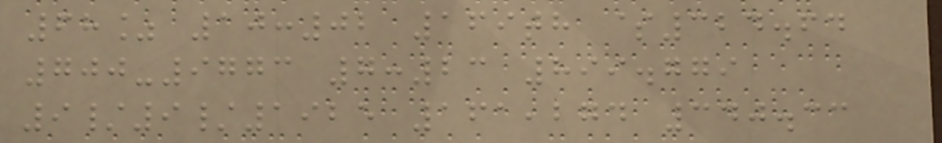68% 10:02 169th $324.64
700-9773 7:23 899.779
9/9/1925 161,274 340.33
